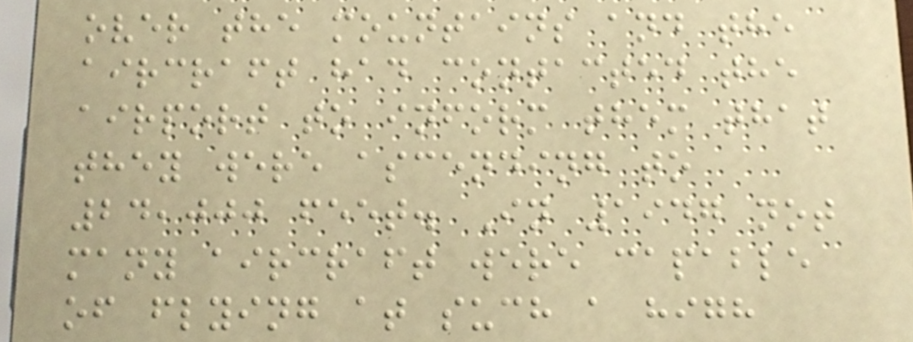over the mountains and the
aircraft had contacted the
airport to inform them that
they were ascending to
24,000 feet. In 1947 not
many aircraft were capable
of flying at such a high
